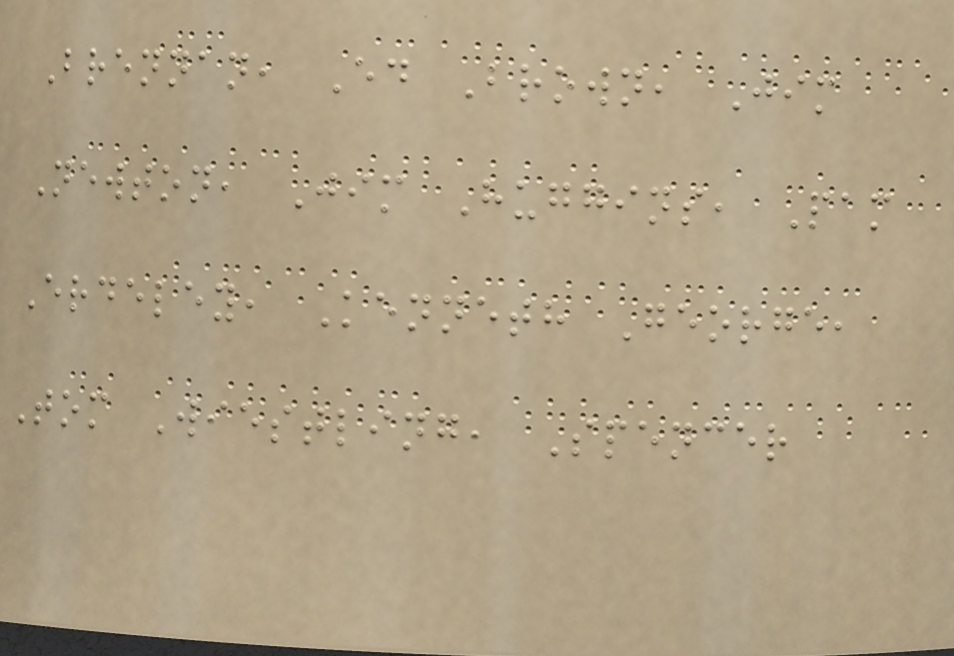Brennan, Ed Brown, Jim
Newton, Jim Huggins, Pam
Erdeley, Kenneth George,
Tom Wiestling, Spencer
